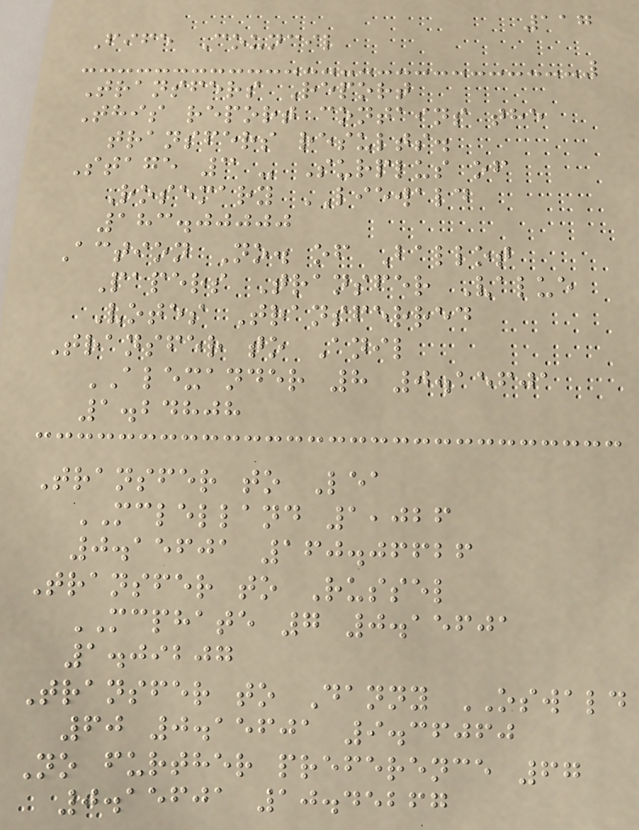117
Fife Council
Transfers Report
This report contains the
transfers results.
Stage 3 - Surplus of
Rosemary LIEWALD
183.00000
Action No. of Ballot
Papers Transfer Value
Votes Transferred
Transfer to Anil
ALEXANDER 8 0.15601
1.24808
Transfer to Lea
MCLELLAND 1,026
0.15601 160.06626
Transfer to Russel
MCPHATE 7 0.15601
1.09207
Transfer to Danny OSWALD
60 0.15601 9.36060
No further preference 67
0.15601 10.45267
